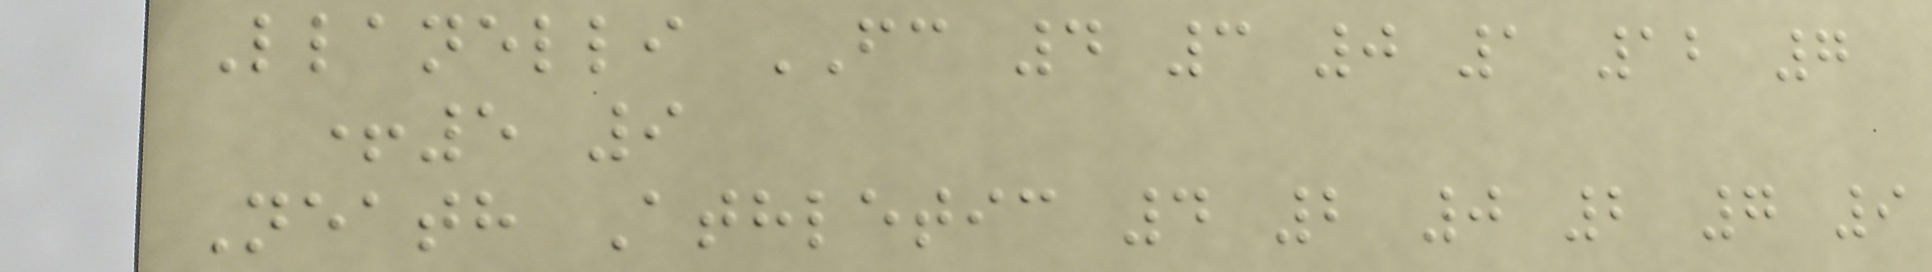Llanelli FC 4 3 0 1 12 7
+5 9
Neath Athletic 4 2 0 2 7 9
